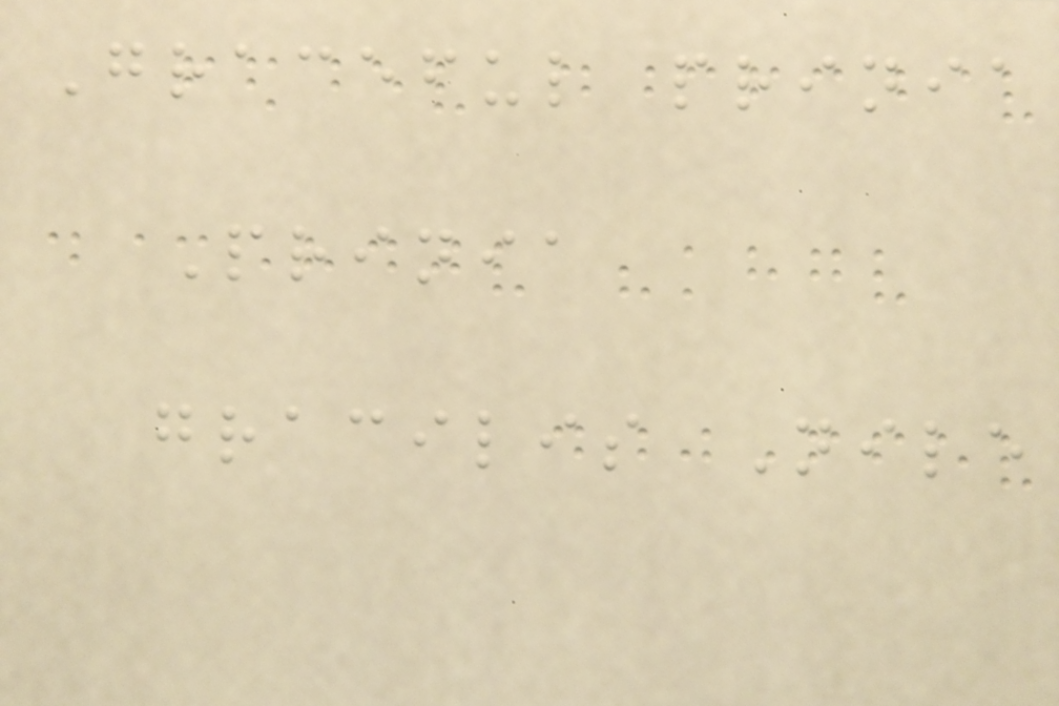Graceful prinia
Prinia
gracilis Nile
